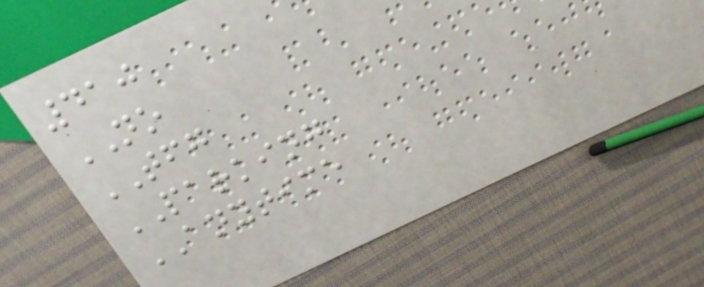410
NO
TFG
PARKING
ANYTIME
